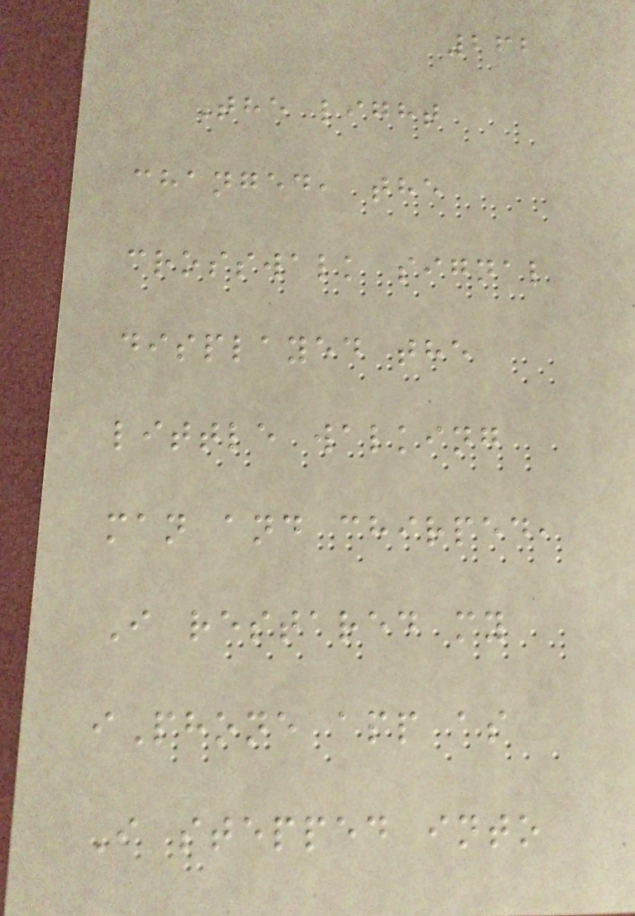262
The light
changed, the
crosswalk signal
displayed the
little walking
man and chirped,
I restared my
iPhone app as
I stepped into
